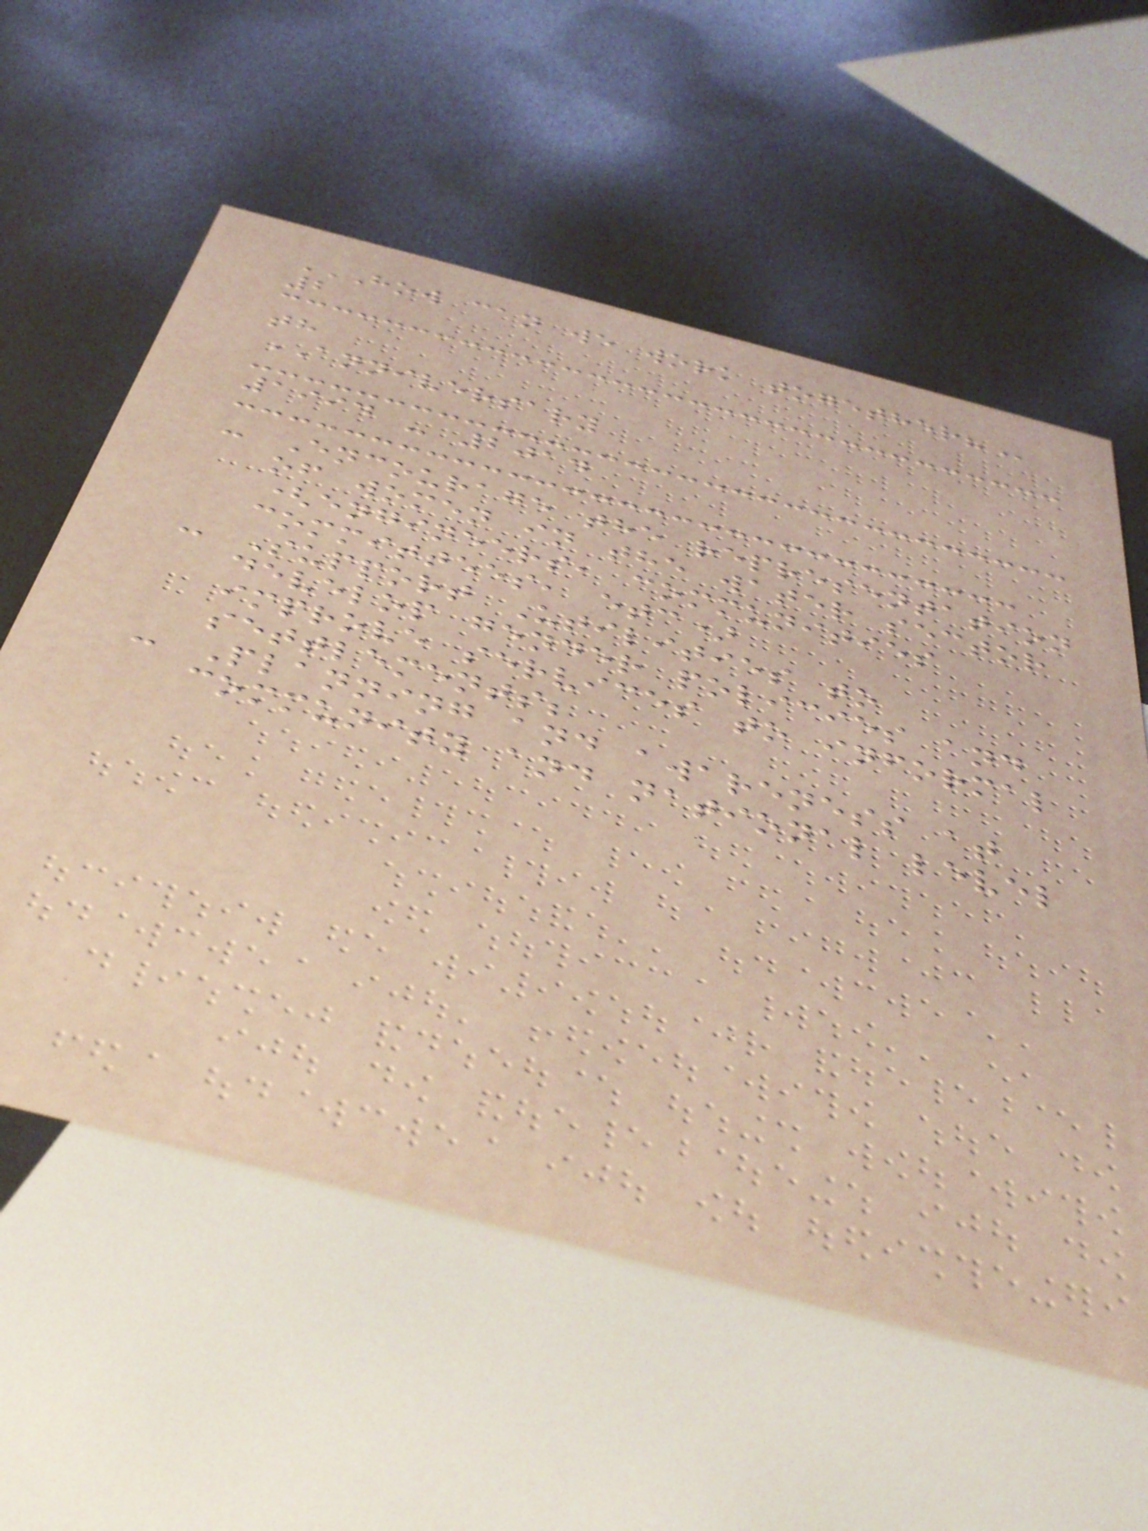HOW CAN WE WORK TOGETHER?
2
th
ANNIVERSARY
1994 - 2014
- Encourage the representation
of women in the water sector
(engineers, communities
committees, etc)
- Support Utilities to
develop gender policies and
improve services to informal
settlements;
- Planning and awareness at
community and national level
